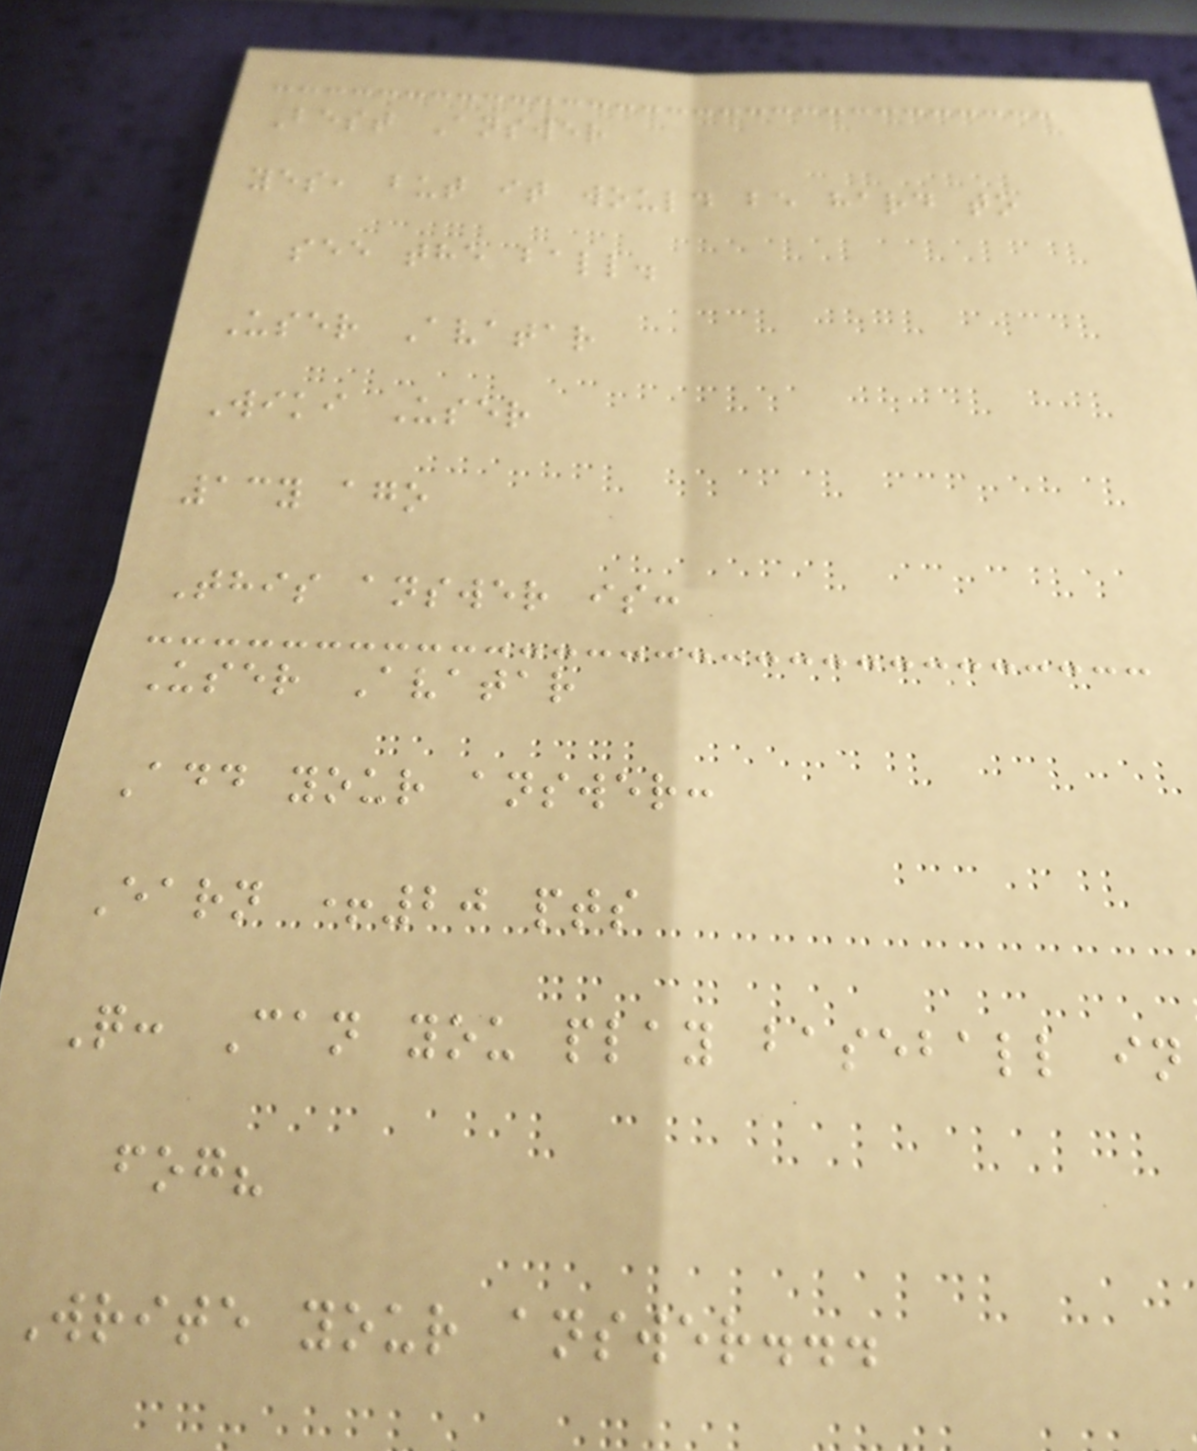Best Answer
yes, but it would be hard to
see the ball.
User Avatar
Wiki User
13y ago
This answer is:
User Avatar
Add your answer:
Earn +20 pts
Q: Can you play baseball in
fog?
Write your answer...
